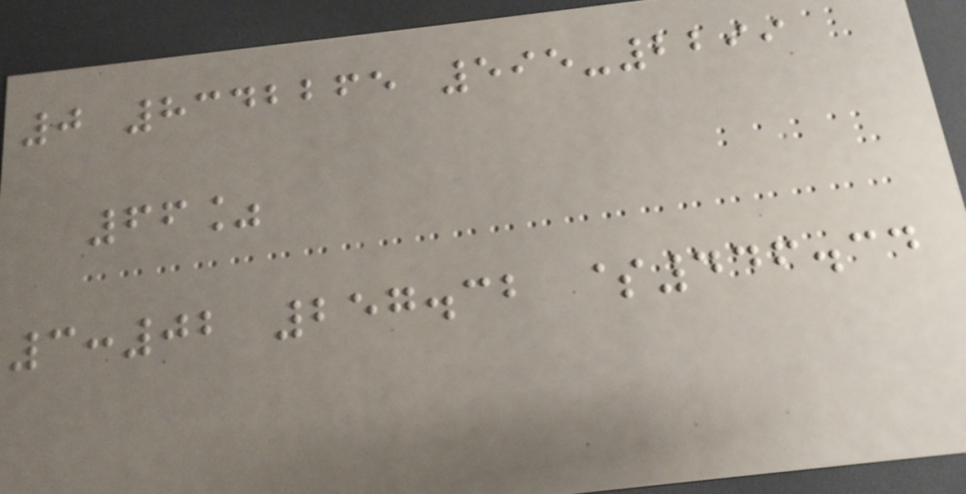0 8342265 595-2299
66%
3:02 257.32 $446.34
